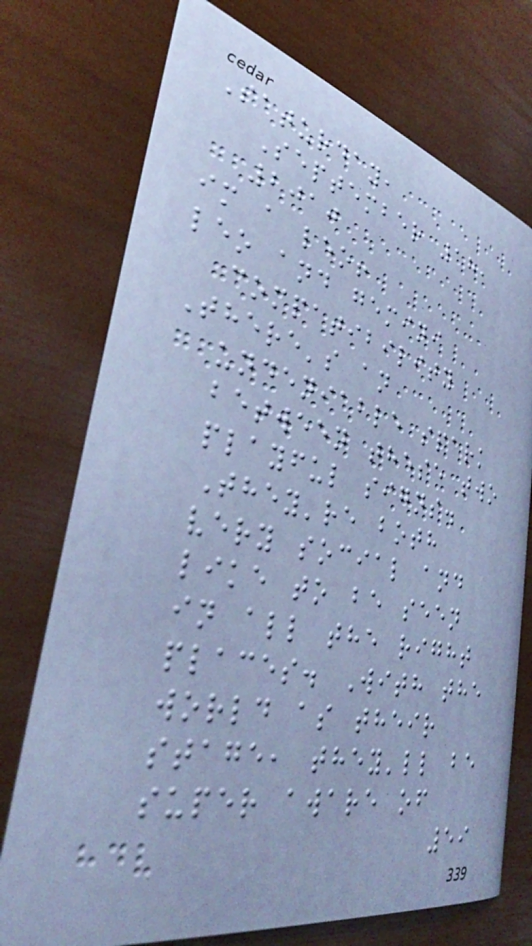Saturday,
September 18,
2010
im a leo!
leo and gemini
compatibility
There's an
undeniable spark
between these two
playful signs.
They're both
very social and
like to be seen
in all the right
places. With the
world as their
stage, they'll be
super aware of
59
